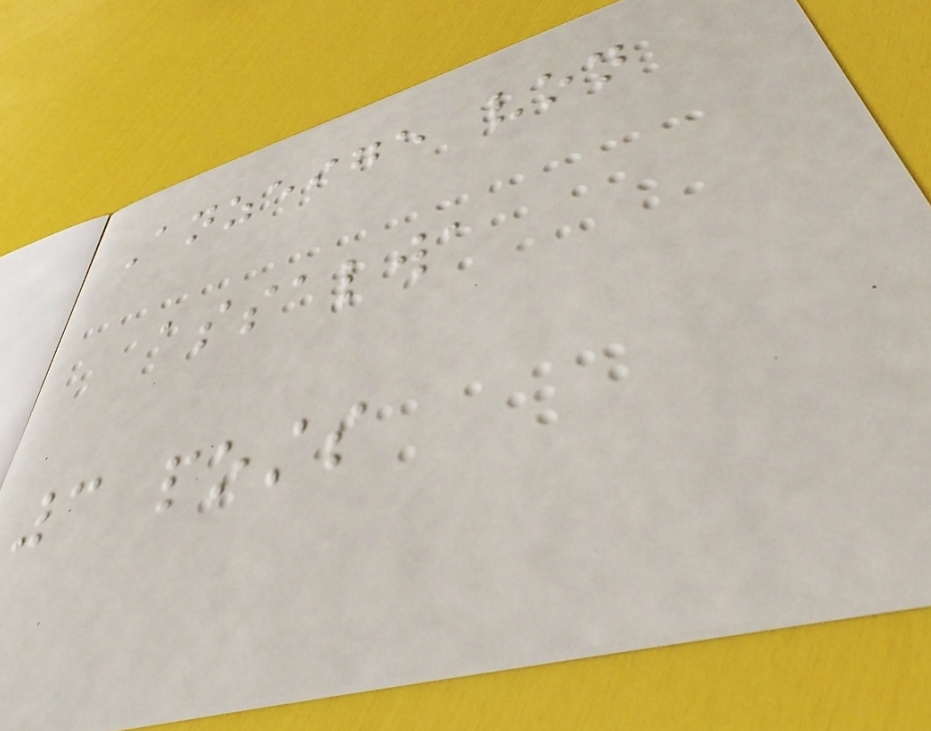Anzeige von
assalwa
3 posts
